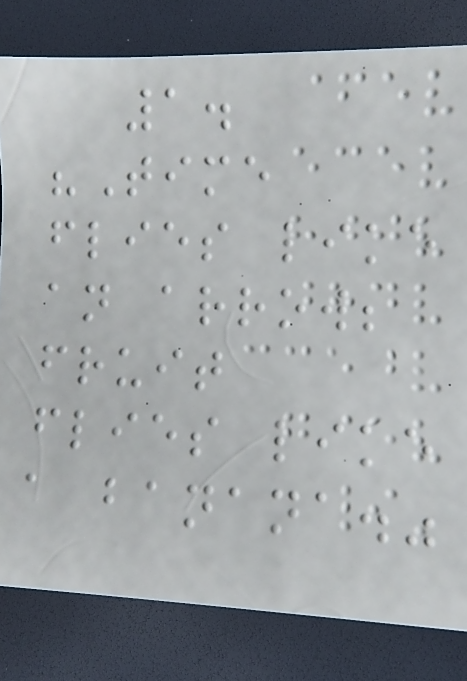1.
"Time
flies like
an arrow;
fruit
flies like
a banana."
